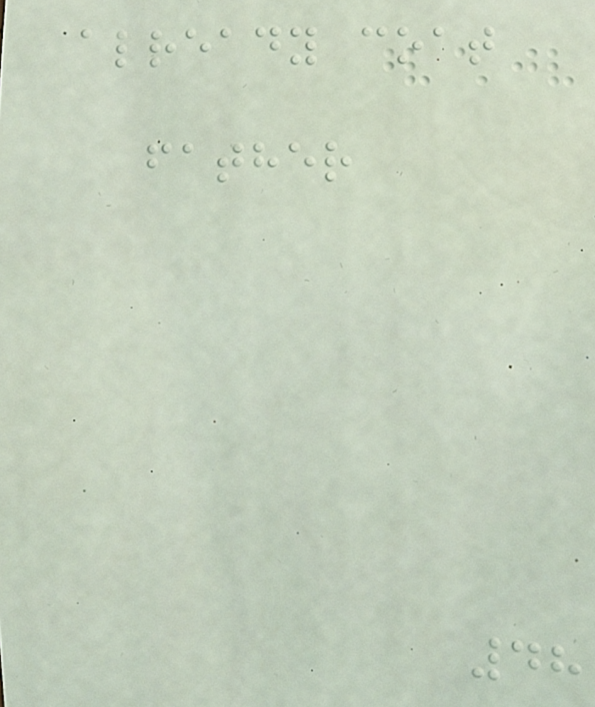already coat
father
48
